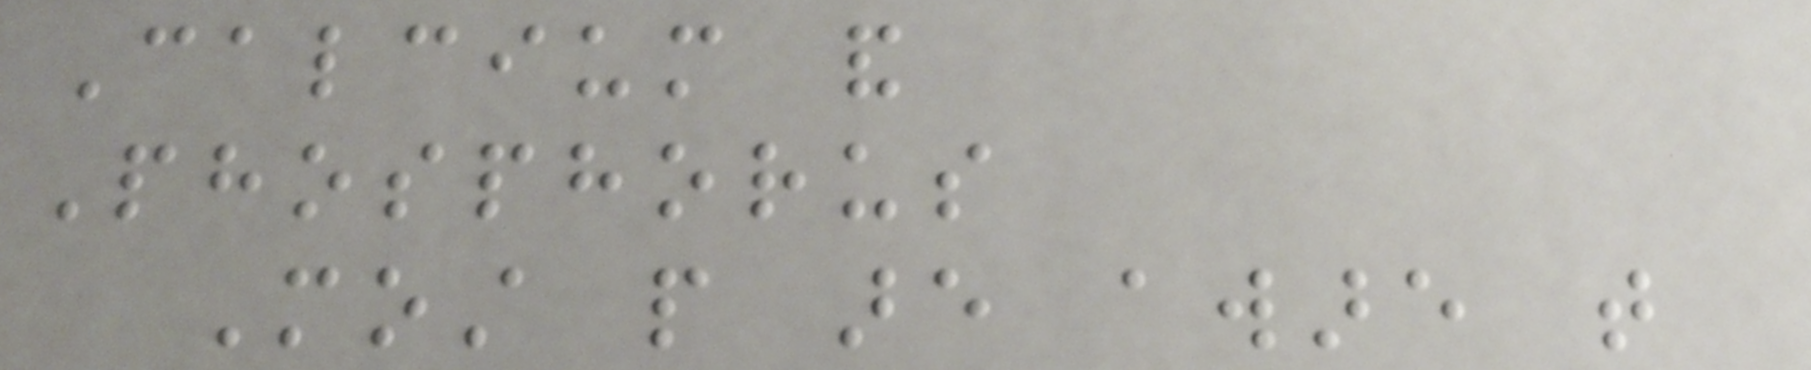Calcium and
Phosphorus
Most people are aware that
